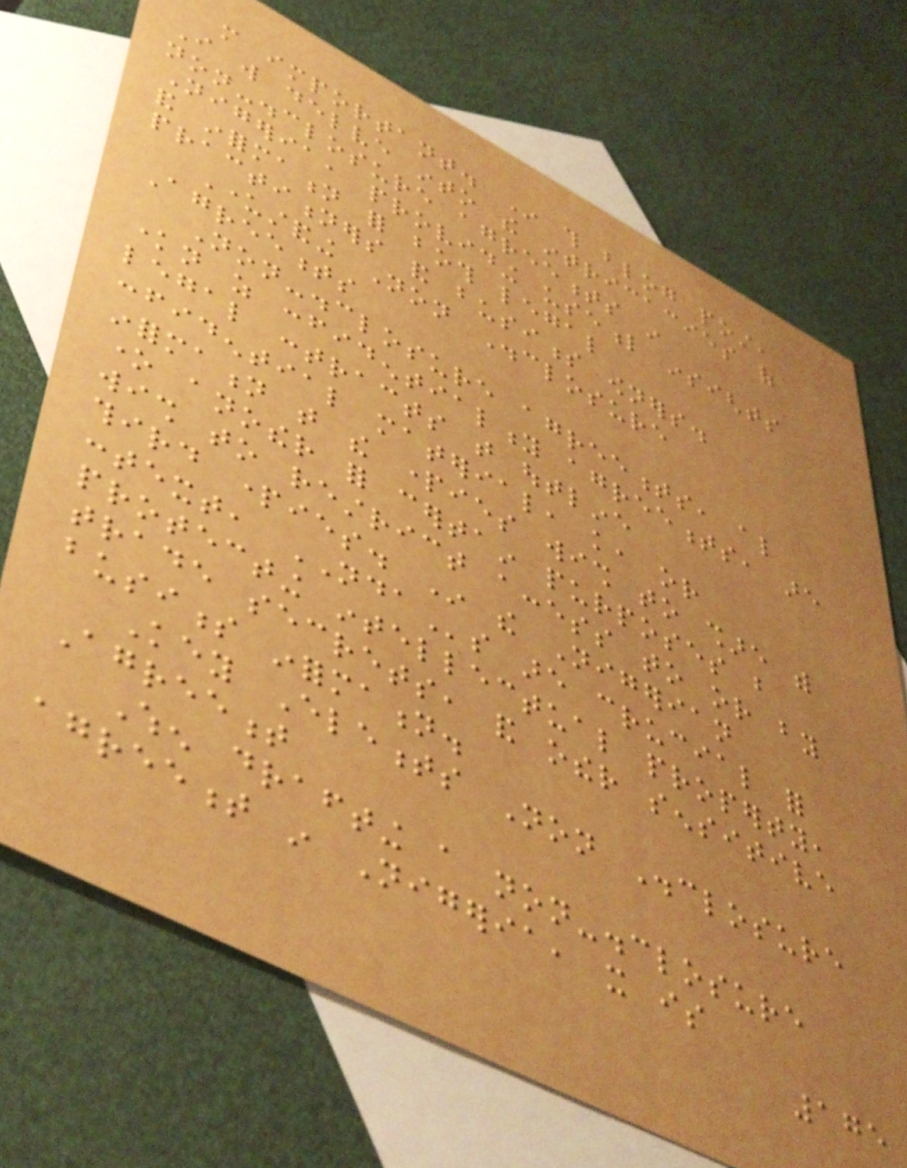more important. In this blog post,
I will delve into the intricacies of
non-disclosure agreements in
Nigeria, providing useful insights
and information for both legal
practitioners and business owners.
Understanding Non Disclosure
Agreements
Non-disclosure agreements, also
known as confidentiality agreements, are
legal contracts that outline
confidential material, knowledge, or
information that the parties wish to share with
one another for certain purposes but
wish to restrict access to or by
third parties. In the Nigerian
context, NDAs are crucial for
protecting intellectual property,
trade secrets, and other sensitive
business information.
Key Elements Non Disclosure
Agreement
When drafting a non-disclosure
agreement in Nigeria, it is
175
